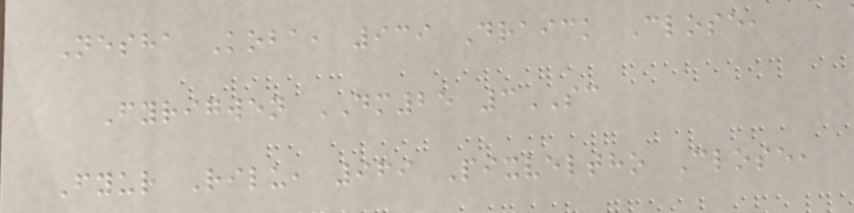Nesha Koba, 939 Draick Close,
Fyrigwen DM25 3SC
Fyur Rilu, 969 Pixveltho Close,
